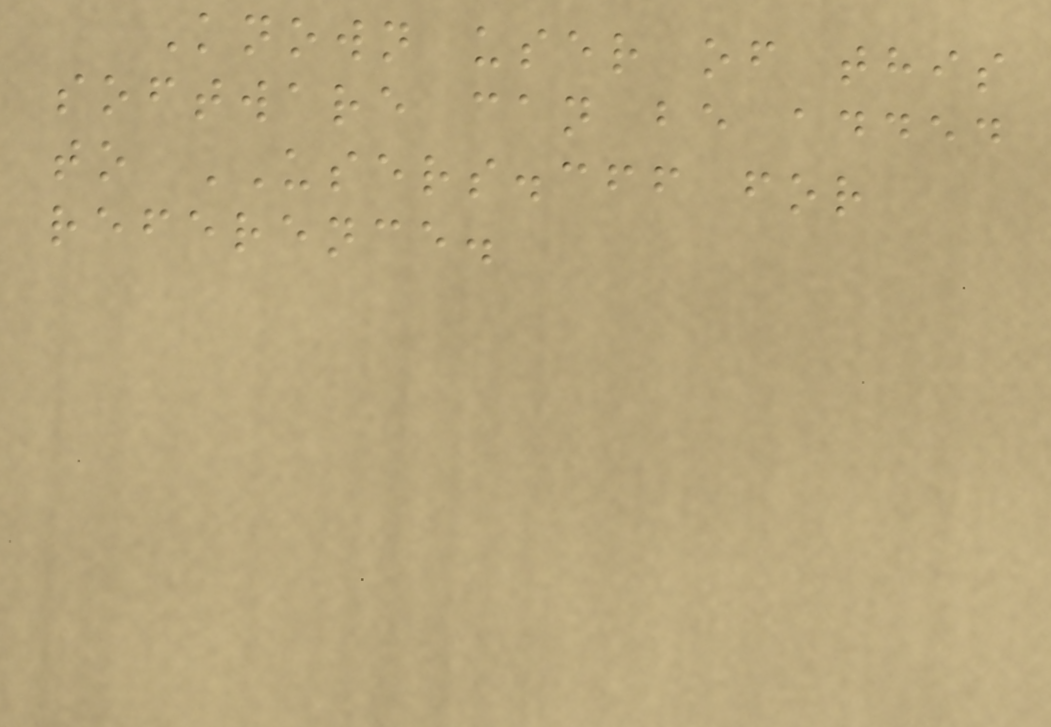Known user of this
software can be added
to USERS.cff for
reference.
